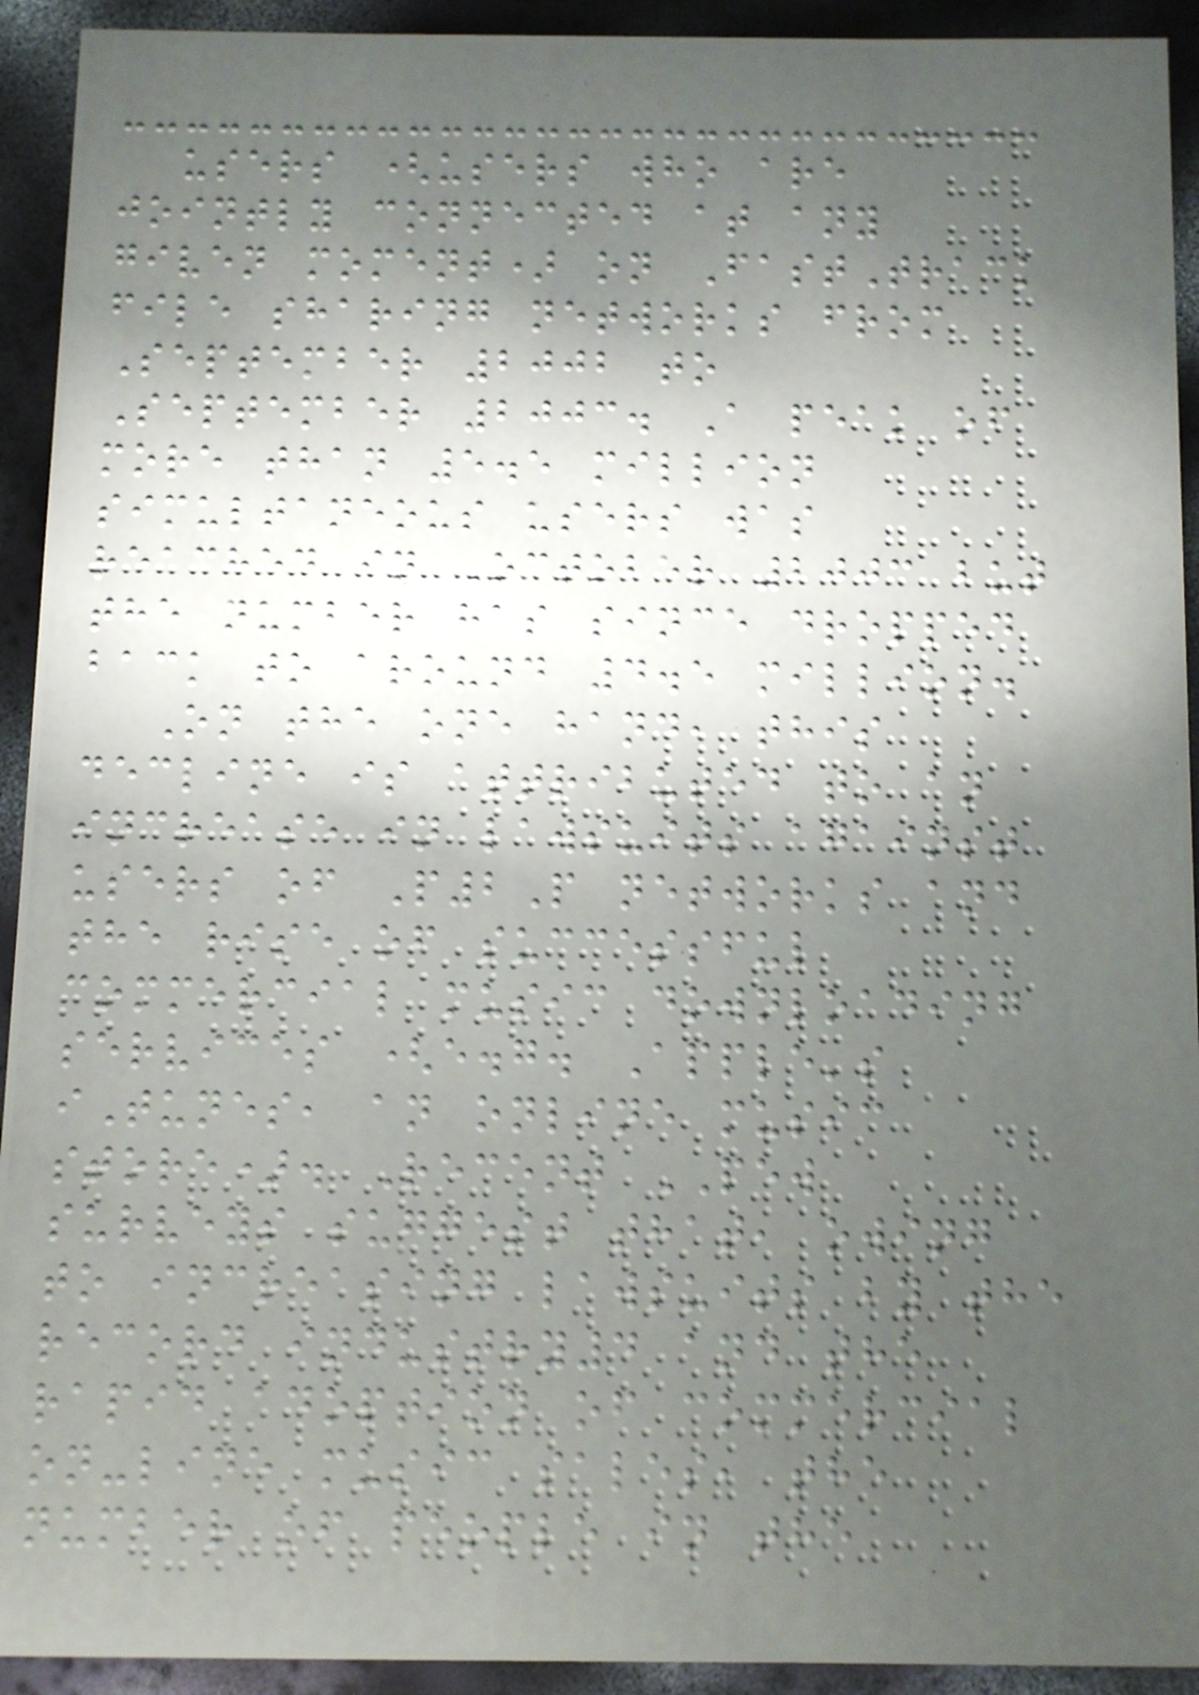users (users who are
jointly connected at any
given moment) on FastTrack
file sharing networks from
September 2002 to
September 2003. A peak of
more than 5.5 million
simultaneous users was
reached in October 2003 but
the number has since dropped
back to around 4.5 million.
On the one hand, this
decline is attributed to an
increase in lawsuits against
users of P2P networks and
the rise of successful
commercial music downloading
services (e.g. Apple's
iTunes, an online music
store). Recent PEW
surveys suggest that, owing
to increasing lawsuits by the
record industry4 and the
rapid adoption of commercial
on-line music sales, the
number of people in the
